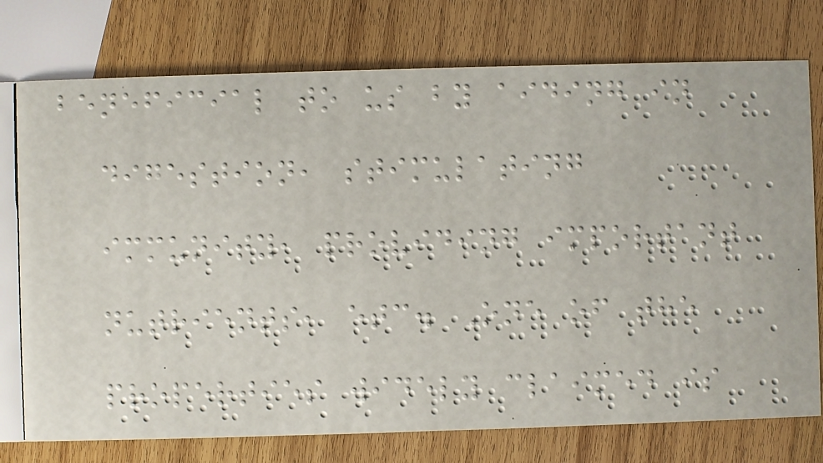beneficial to us by aiding in
digestion, stimulating
immunity, providing important
nutrients, etc. One of the
properties widely claimed is
